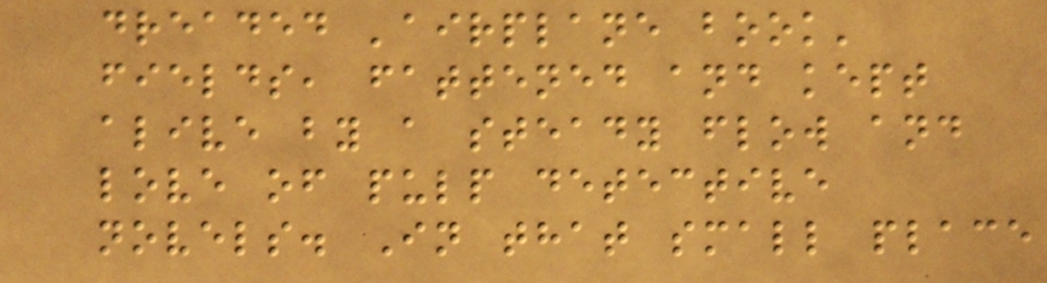dreaded 'airplane book'
fields, fattened and kept
alive by a steady flow and
love of pulp detective
novels. In that small place
